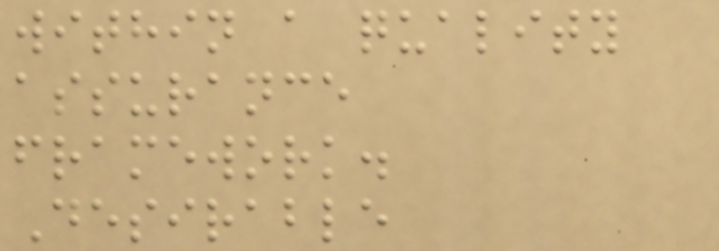within a quality
assurance
framework.
Desirable
